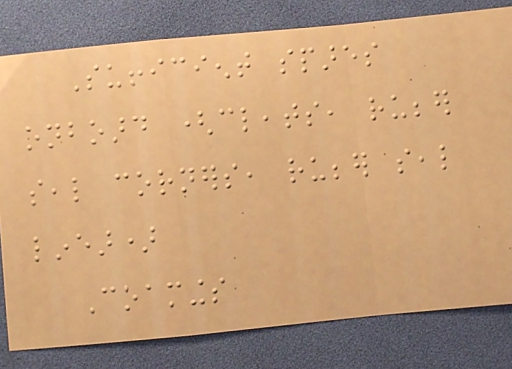Sufficient spares
onboard (cleats, rubber
seal corners, rubber seal
linear)
Coamings
